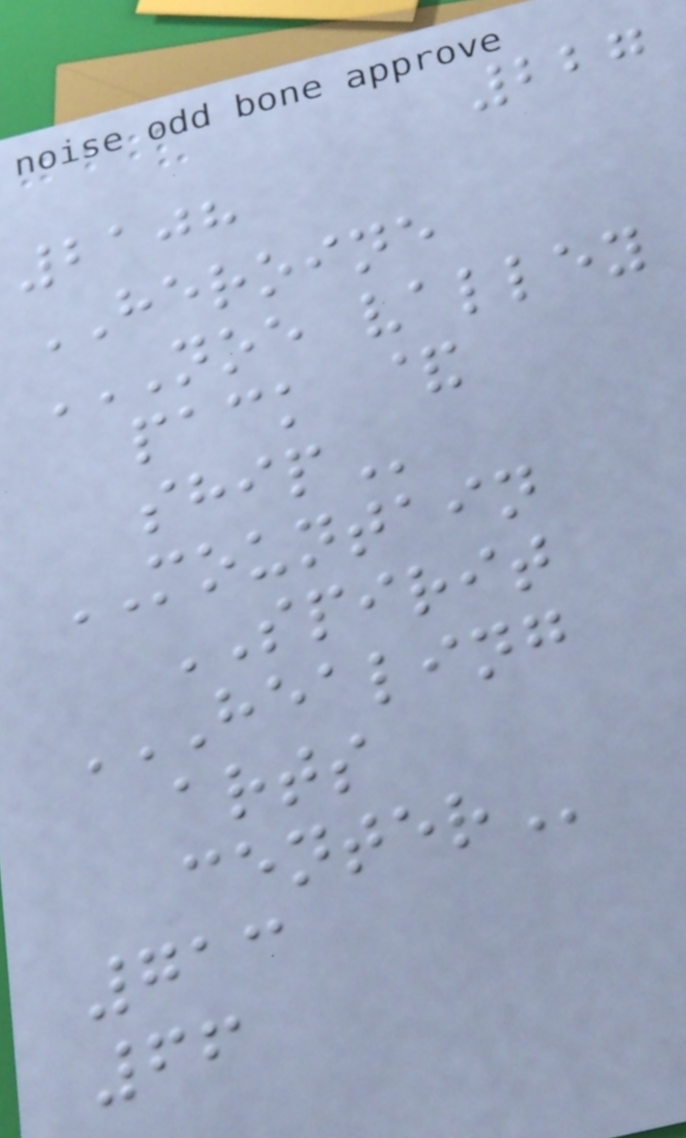227
2108
HEROINE
NOE VALLEY
PACK &
SHIP
MOUNTAIN
SPIRIT
HEALING
ARTS
CENTER
713
66
